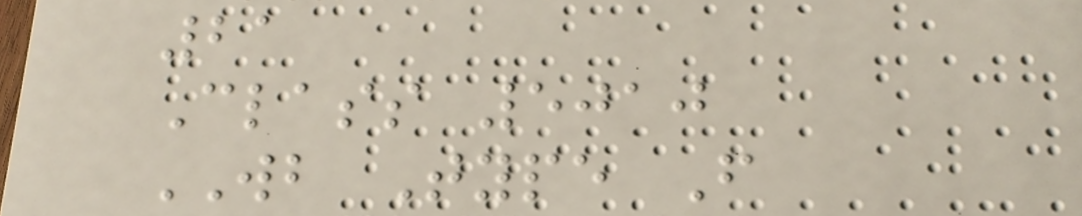21
Class 5010
WB Type F
